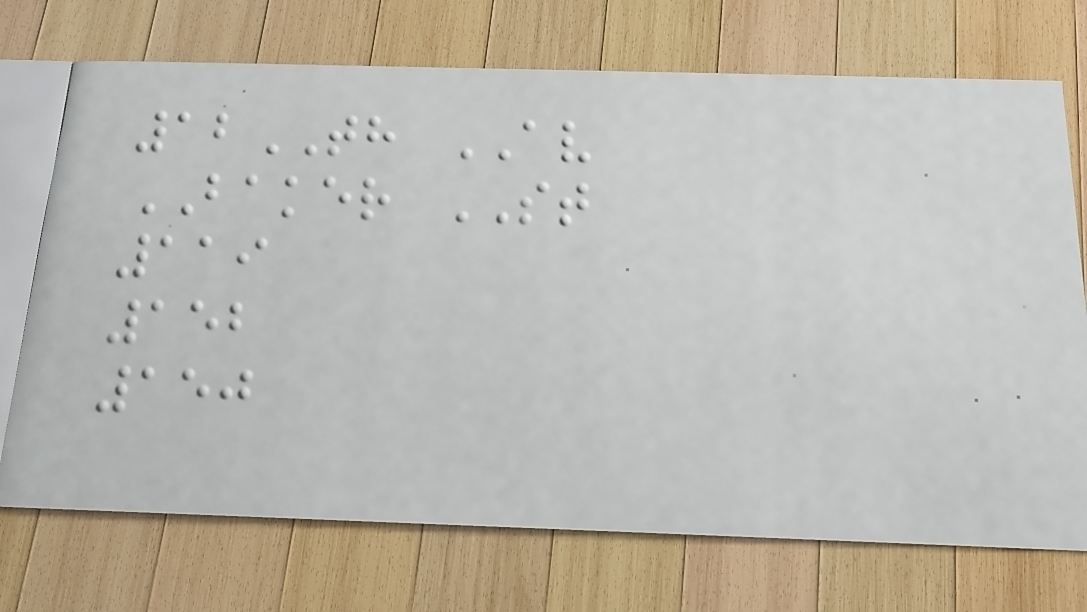12TH AV
BAKER ST
119
152
150
